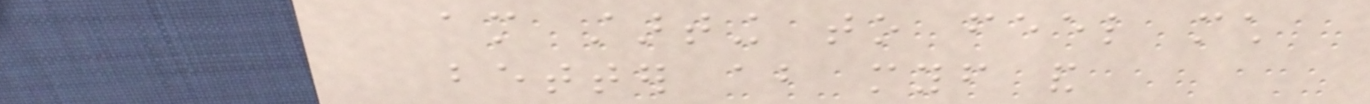am starting to feel much
better about myself and
